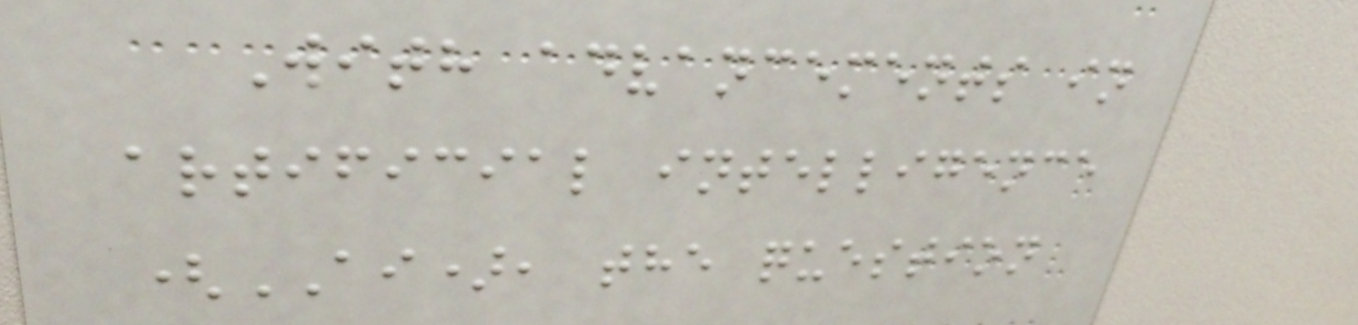With advancements in
artificial intelligence
(AI), the question
